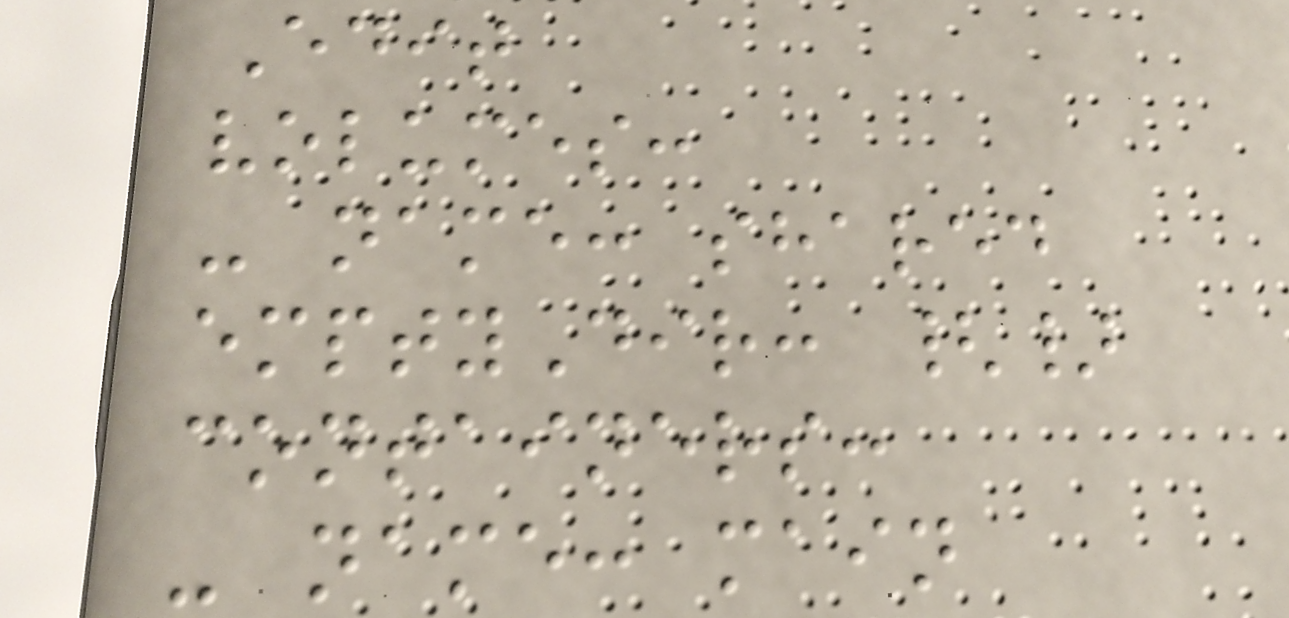Edit
volumes:
- name: shared
emptyDir: {}
containers:
- name: main
